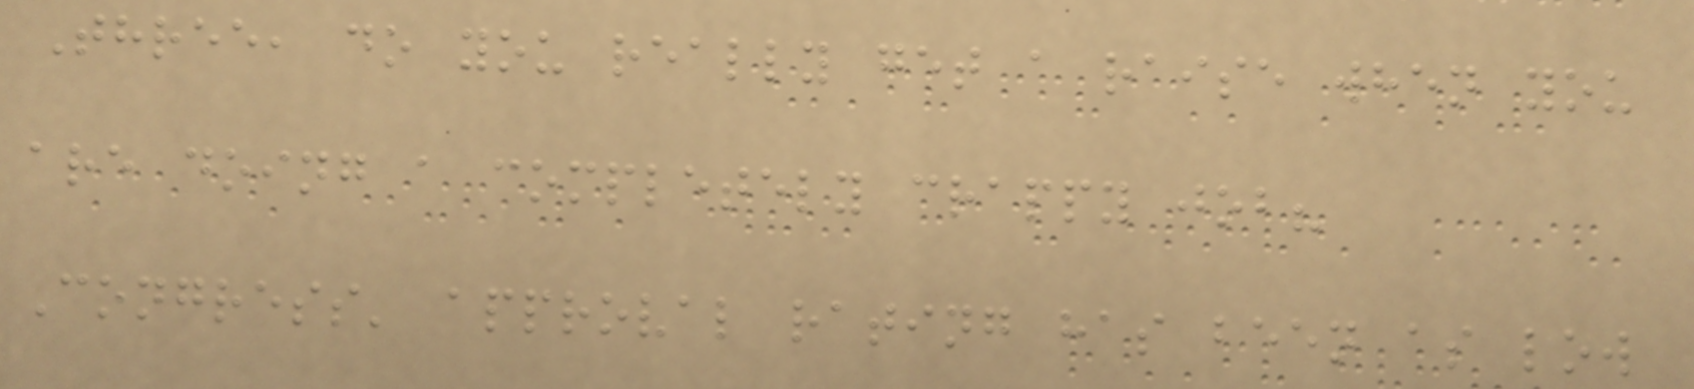Three, do you really get a raise when you
are doing a completely crappy job?
Congress' approval rating has been as low
